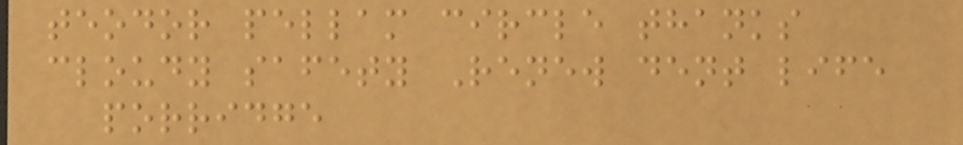teodor pellam circle thanks
cloudy safety Renew dent life
porridge
